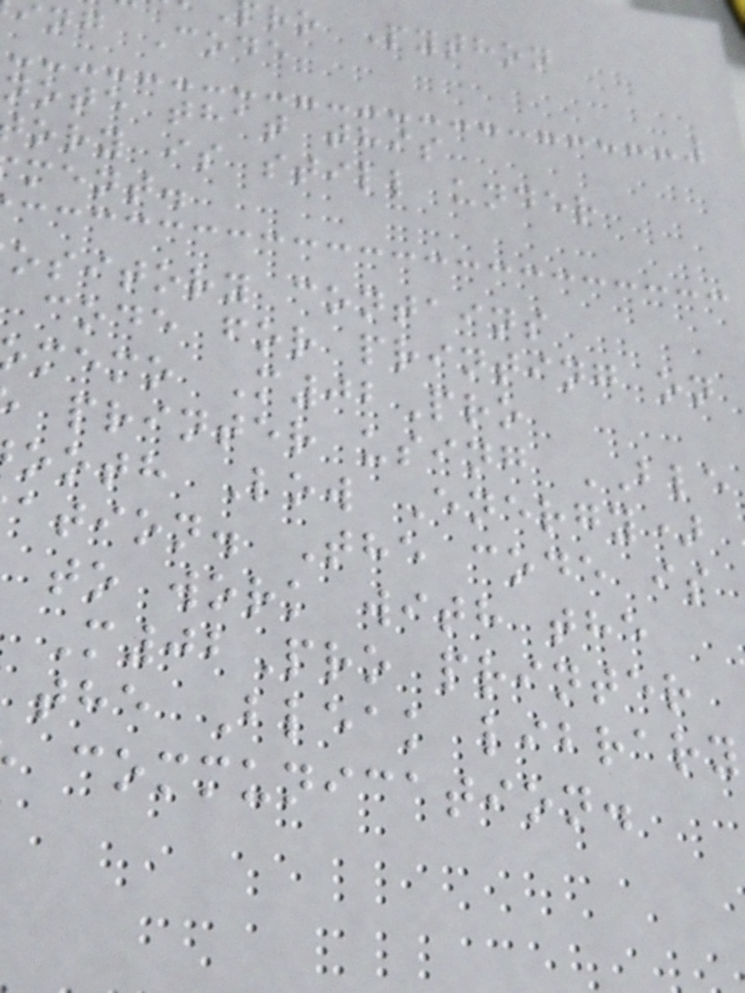ro Python
ng Code
note that this
ory is still under
ment.
ository contains
code for printing on
memo M02Pro
printer using BLE
ooth Low Energy)
ation. The code is
to work with the
M02Pro printer
the Bleak library
communication.
